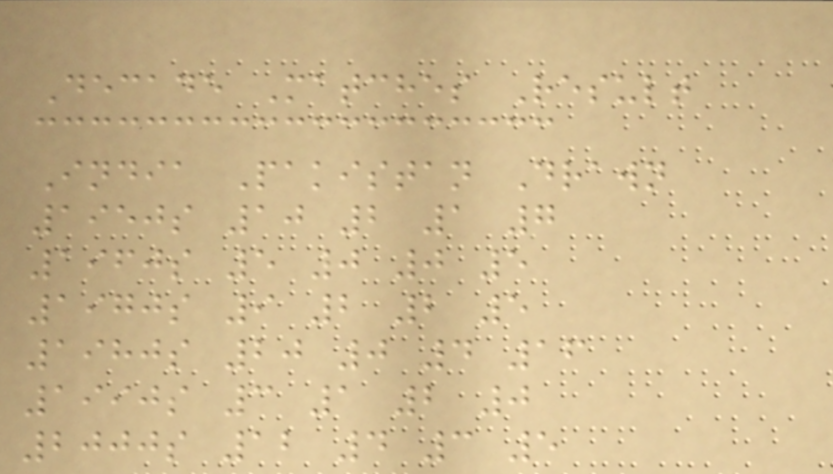Decade Matches Result
India Pakistan Drawn
1950s 10 2 1 7
1960s 5 0 0 5
1970s 9 2 2 5
1980s 20 0 4 16
1990s 3 1 2 0
2000s 12 4 3 5
